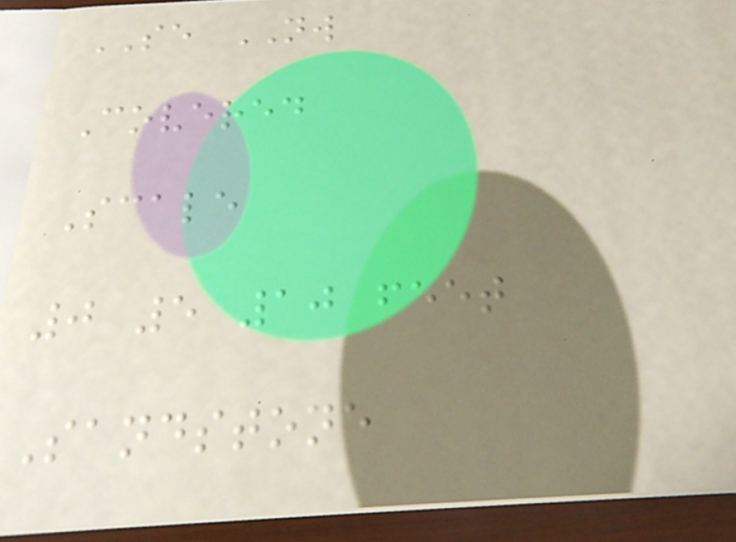SE NW
Covered
Scale
0 5 10 feet
Sandstone
